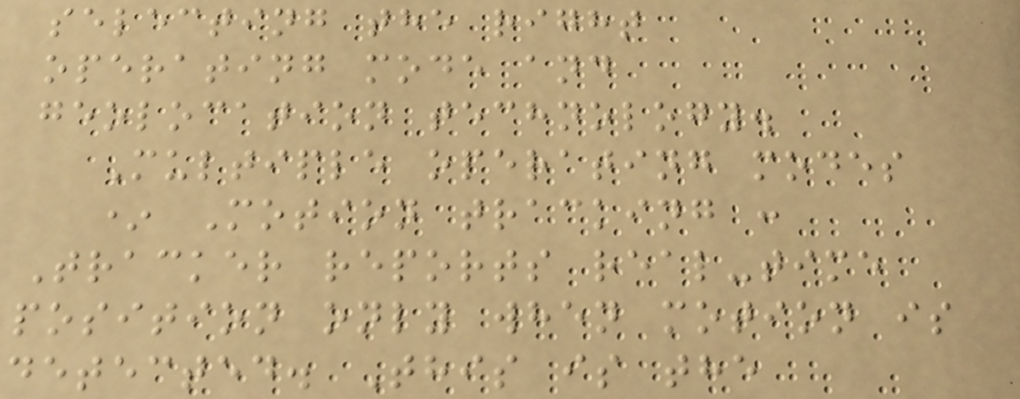selecting the right
operating mode and
geolocation technology.
Multiple operating modes
* Motion tracking :
Tracker reports real-time
position only when motion is
detected. This is the
